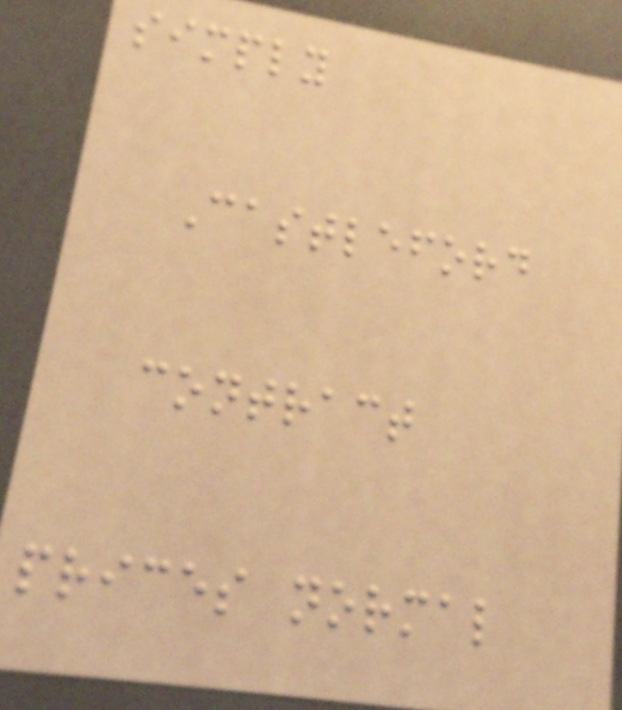simply
Castleford
contract
prices normal
